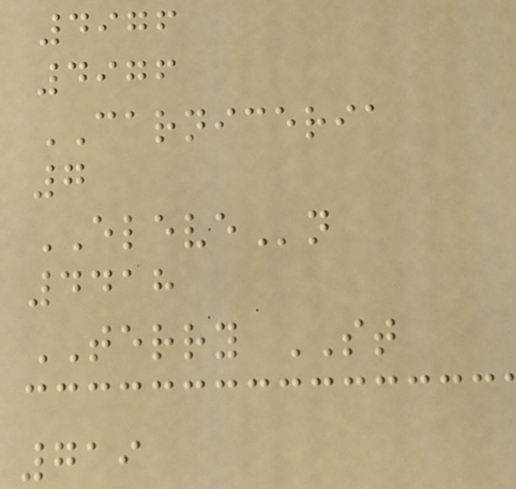4976
4976
CARNICERIA
7
ELEVEn
4418
TERRY ST
719
